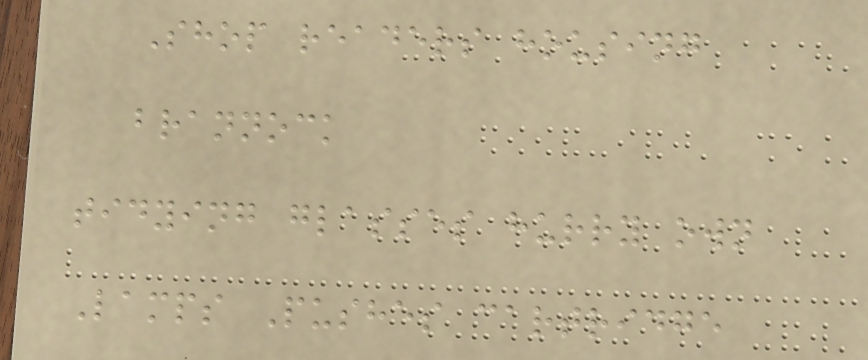Shop readers housing
brannock
tidying glasses hurry own
Lamps Pushes cartridge
